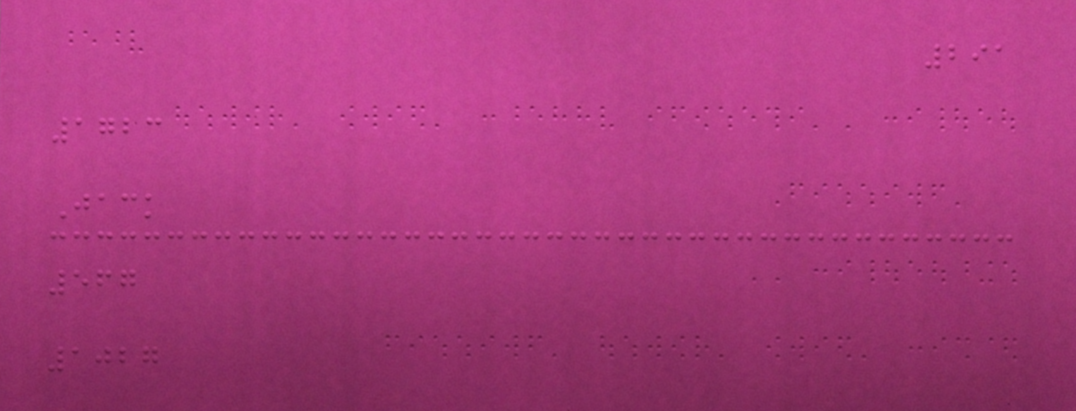291
1723
Jack
567
1027
